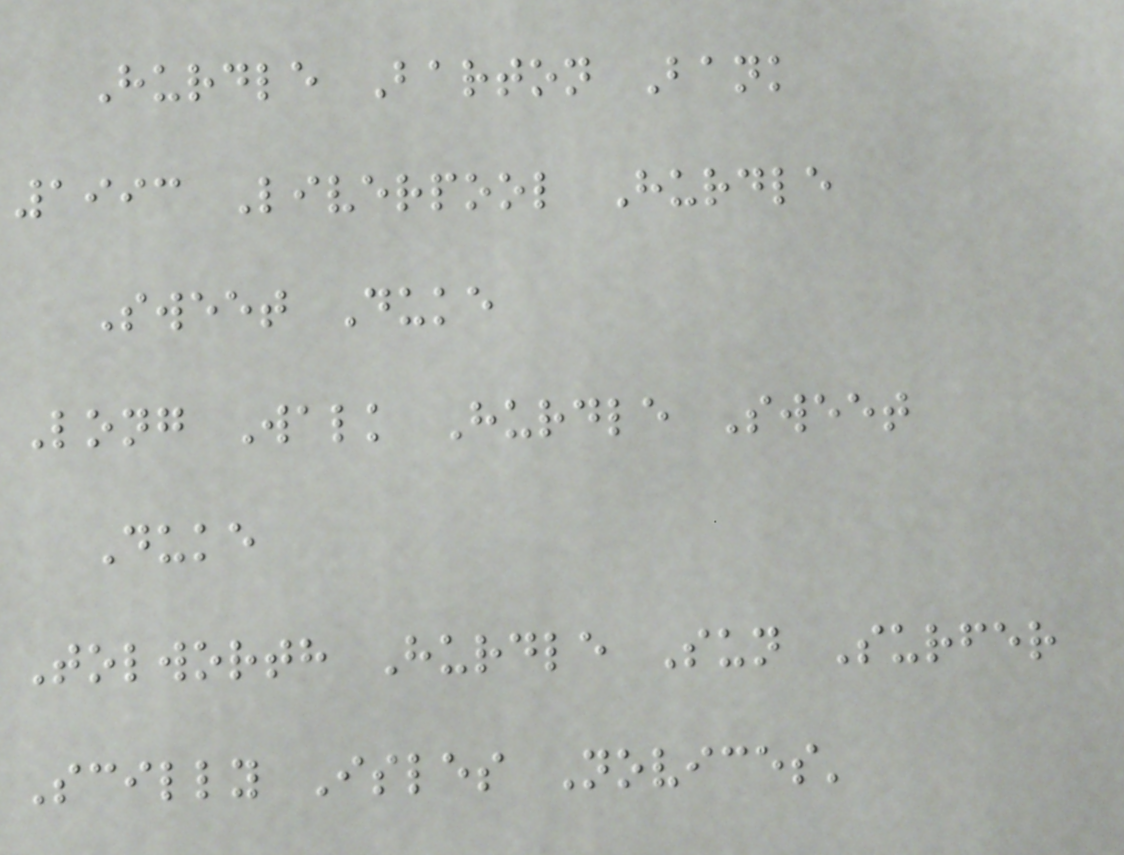Hurdle Barton Bank
1993 Liverpool Hurdle
Sweet Duke
Long Walk Hurdle Sweet
Duke
Tolworth Hurdle Sun Surfer
Scilly Isles Novices'
